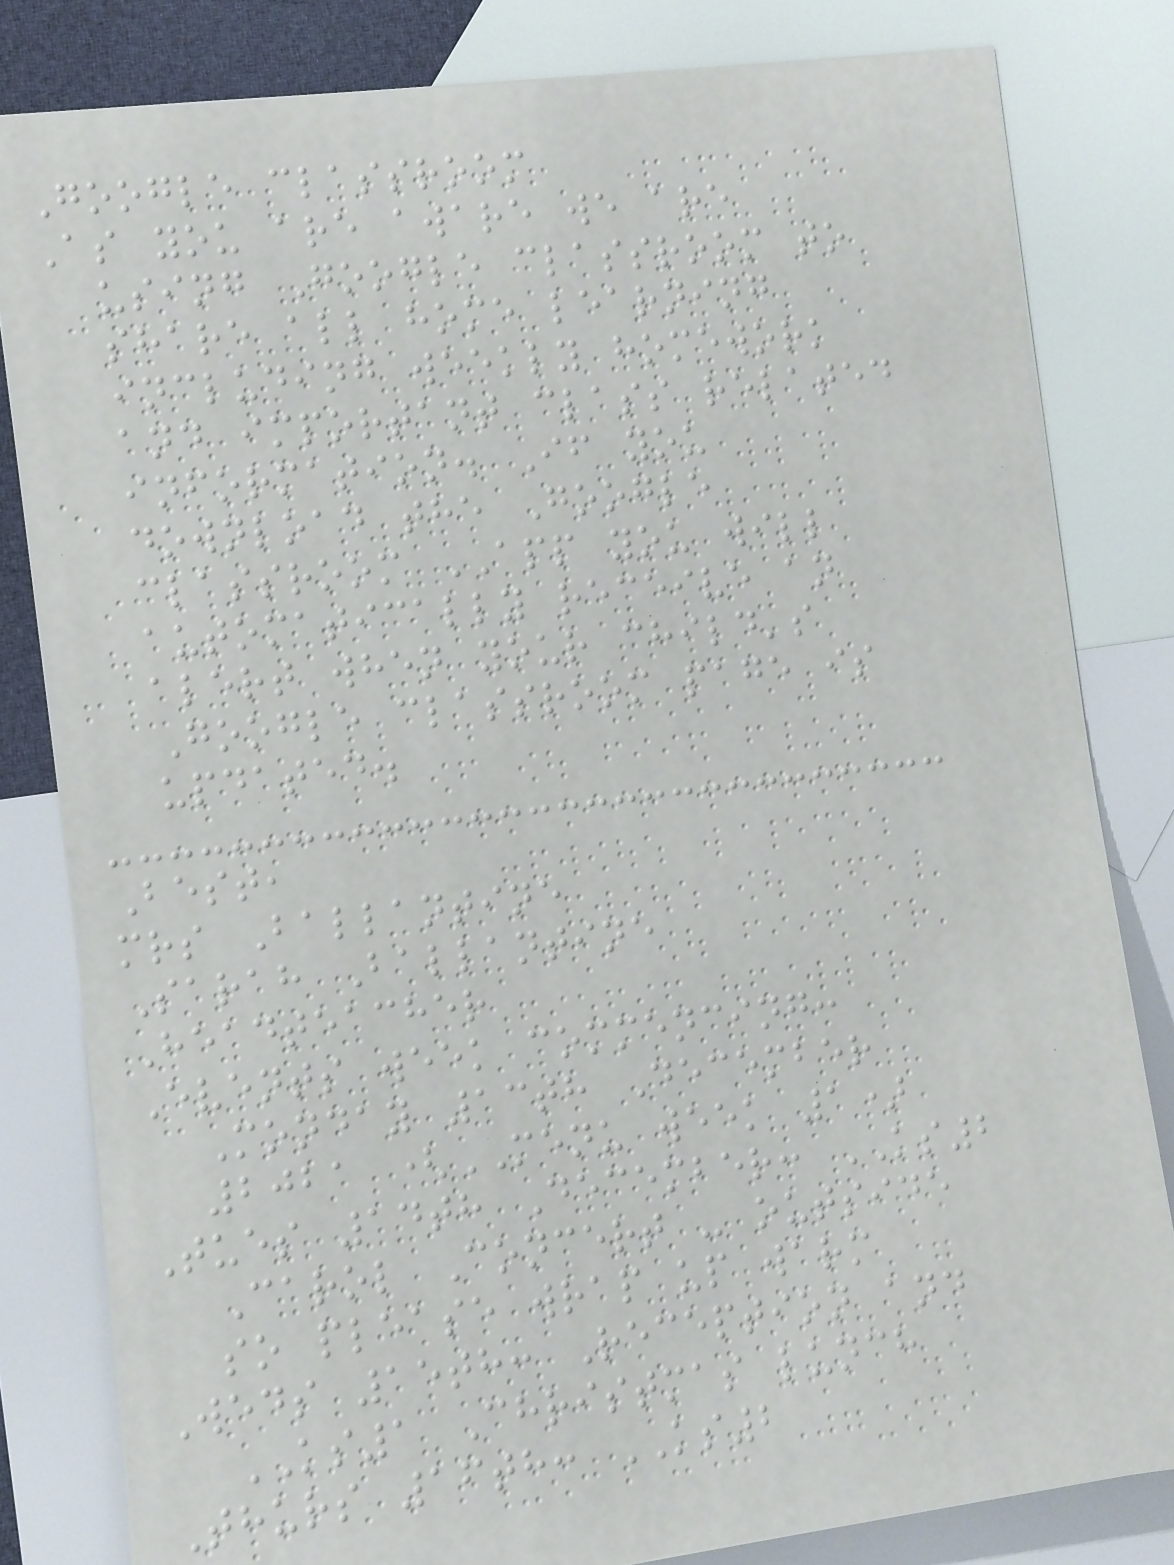Google classroom
As you are aware we are
using Google classroom to
share all home learning
including weekly homework
and important class related
information. If you
download the Google
classroom APP you will
automatically receive an
alert when your child's
Google classroom page is
updated.
Best,
mrs Ballantine
Sarah Ballantine
Headteacher
Events week commencing:
Monday 13th December
2021 (MENU week 1)
Tues 14th December: KS2
Carol Concert - outside
so please wrap up warm
Weds 15th: Reception and
KS1 Christmas lunch
Thurs 16th: KS2
